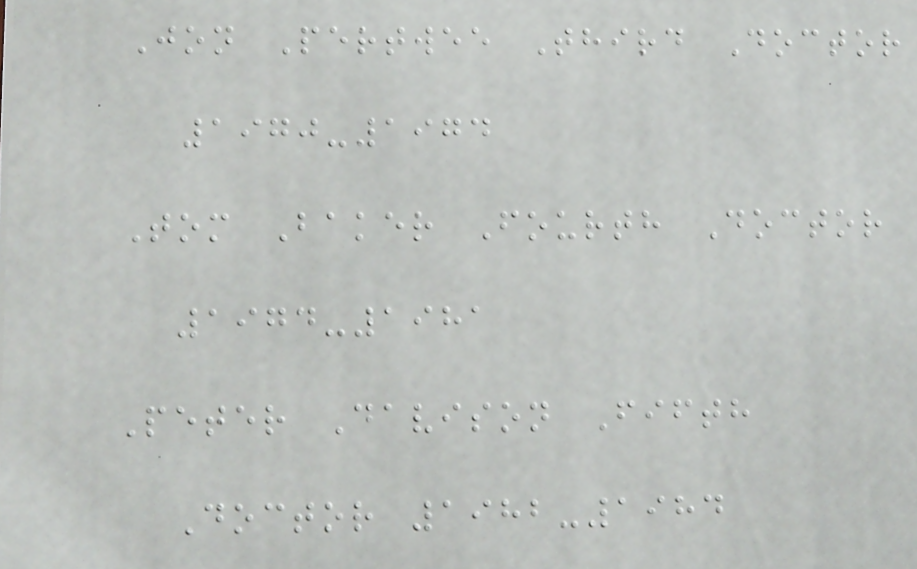Jon Pertwee Third Doctor
1970-1974
Tom Baker Fourth Doctor
1974-1981
Peter Davison Fifth
Doctor 1982-1984
